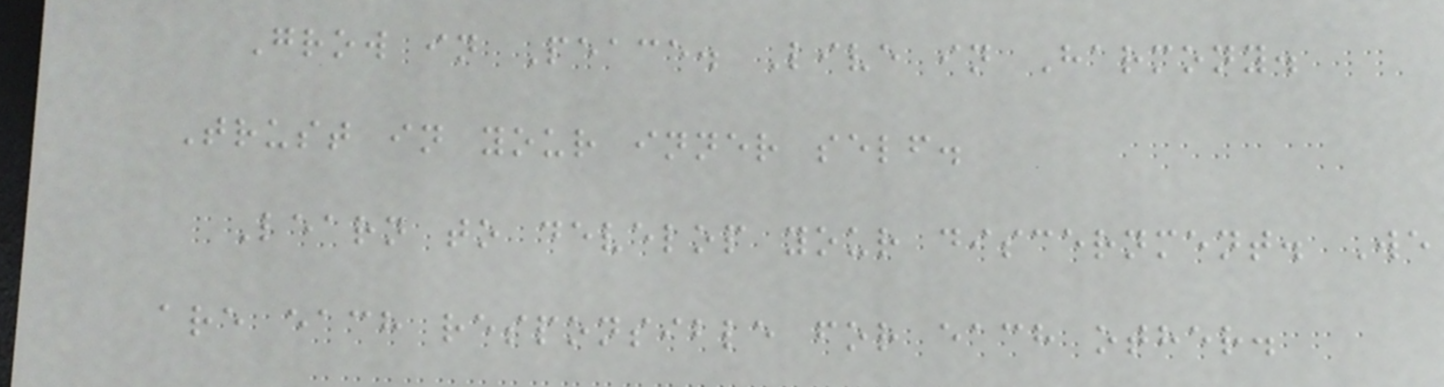Grow in Peace. Live in Harmony.
Trust in your inner self.
Learn to develop your discernment. We
are each responsible for each other.
